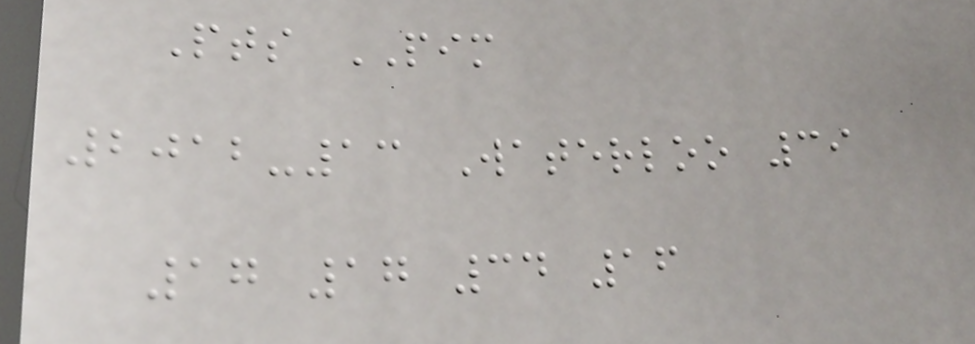Pts PIM
2012-13 Waterloo 39
17 17 34 16
